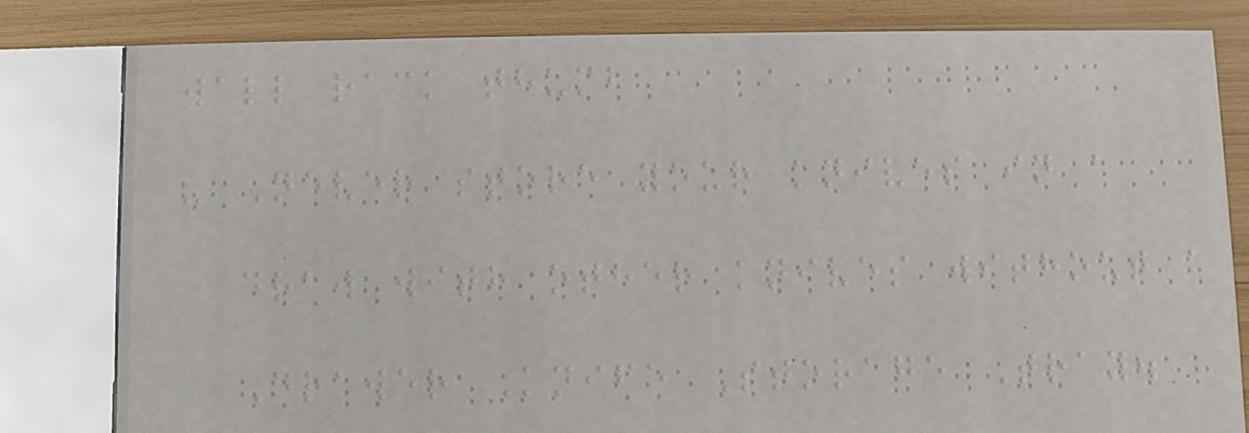wall rack thumb
- Never store your knives in a
draw with other knives without a
Drawer Knife Storage Tray.
